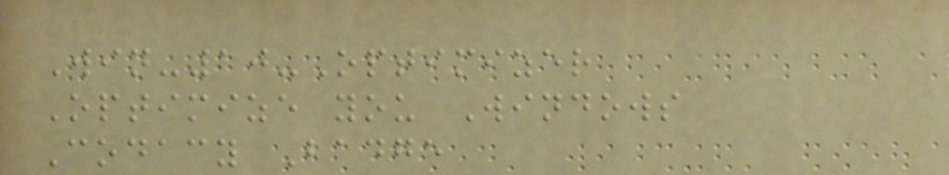Win-10-Optimizer
Optimize you Windows
Codacy Badge
